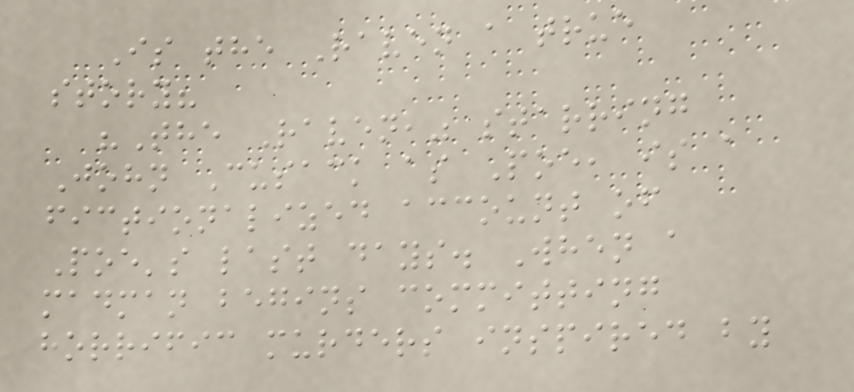Is the Raven a true
story?
"The Raven," starring
John Cusack as Poe, is a
fictionalized account of
Poe's last days. When a
madman begins committing
horrific murders inspired by
